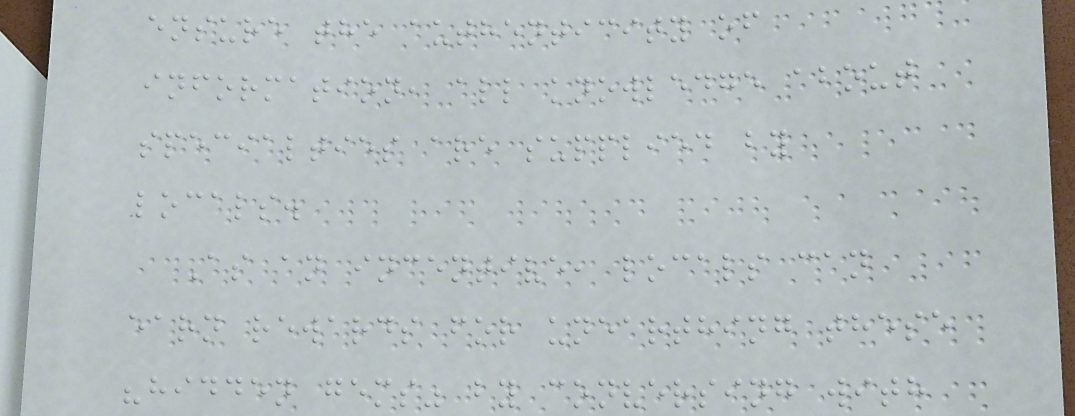ensure the authenticity of
information, all knowledge about
specialties are supplied by
locals.
As an incentive, locals can
earn rewards for unearthing these
"hidden gems" by conversing with
